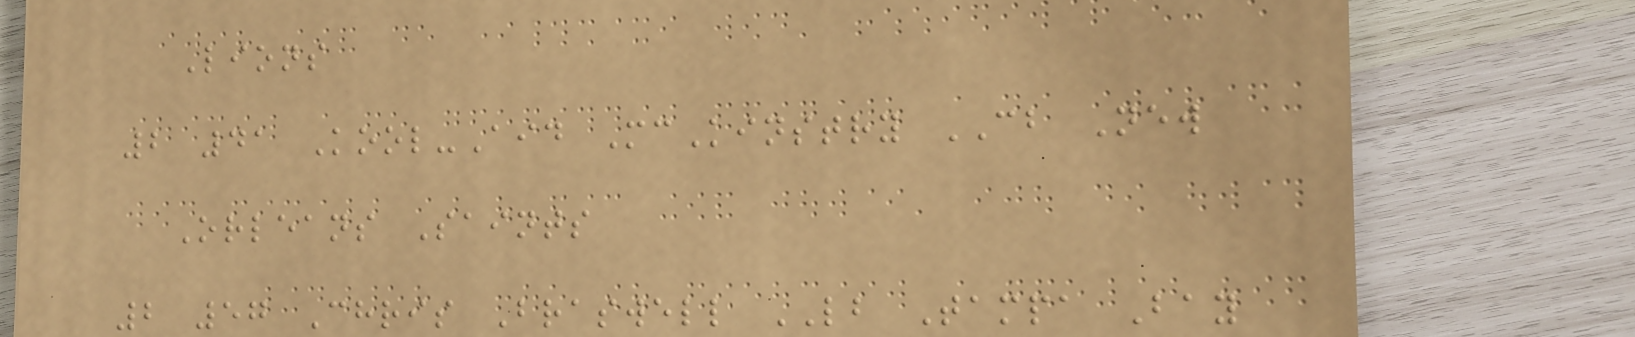Lions
2 41 Kool-Aid McKinstry CB New
Orleans Saints
2 57 Chris Braswell LB Tampa Bay
